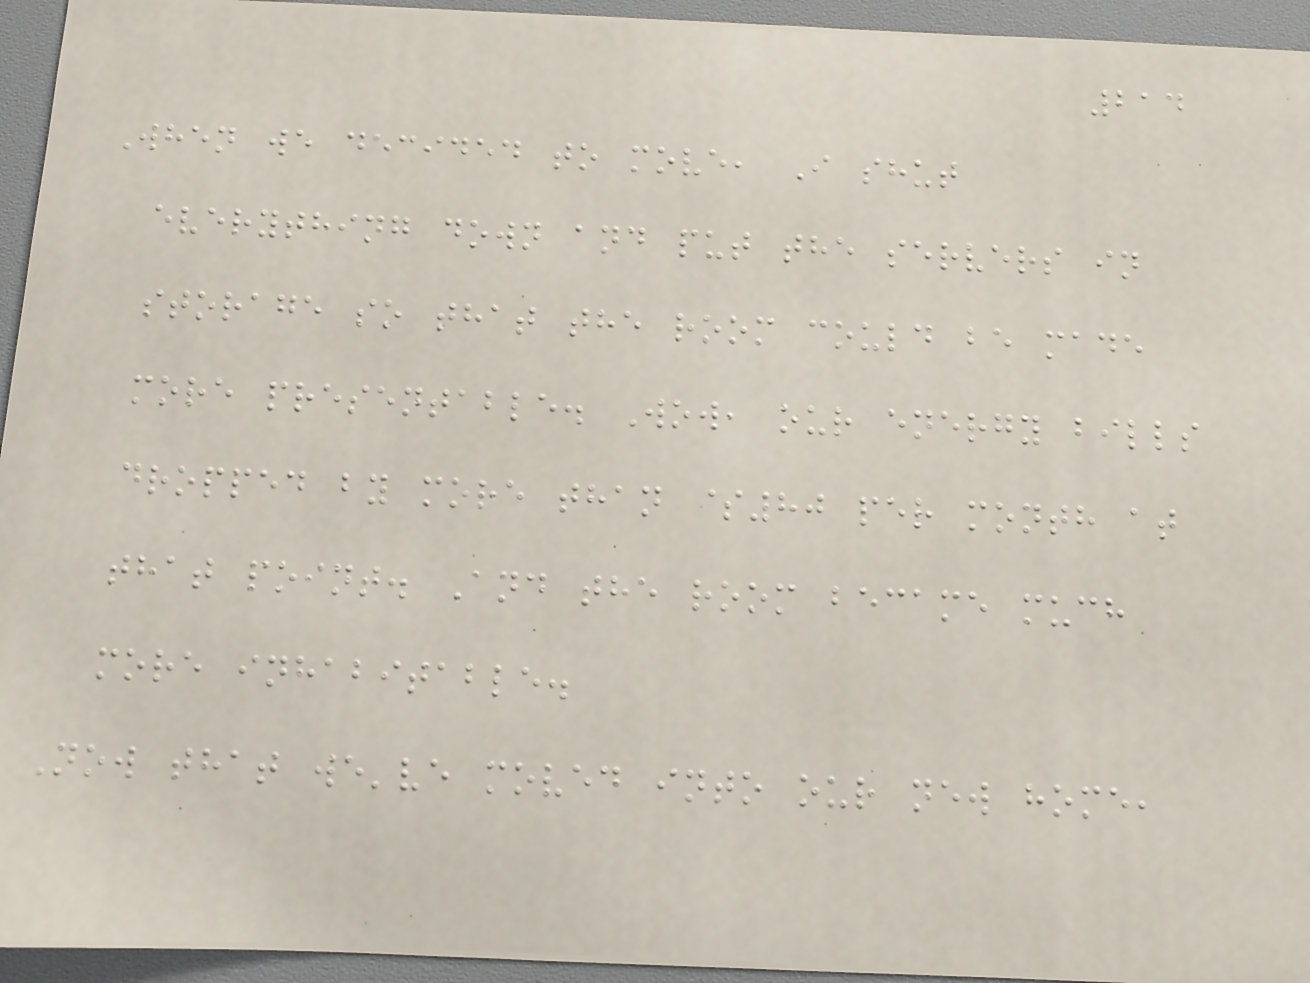214
When we decided to move, I shut
everything down and put the servers in
storage so that the room could be made
more presentable. Wow, our energy bills
dropped by more than $80 per month at
that point. And the room became much
more inhabitable.
Now that we've moved into our new home,
